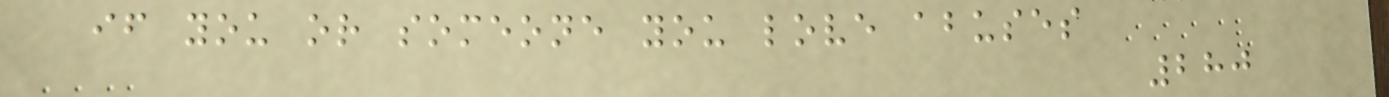if you or someone you love abuses
280
